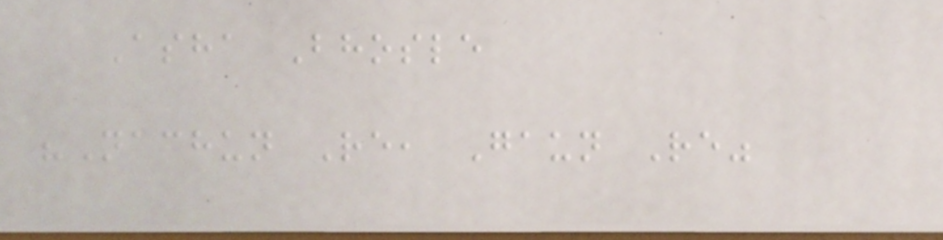Asha Bhosle
"Nachun Re, Gaun Re"
